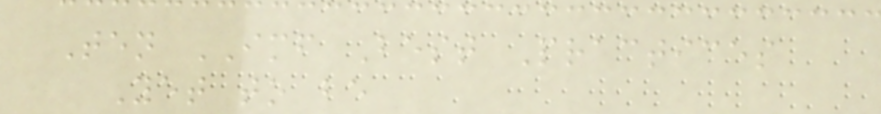Ten IMF Best Practices
Yet to be
